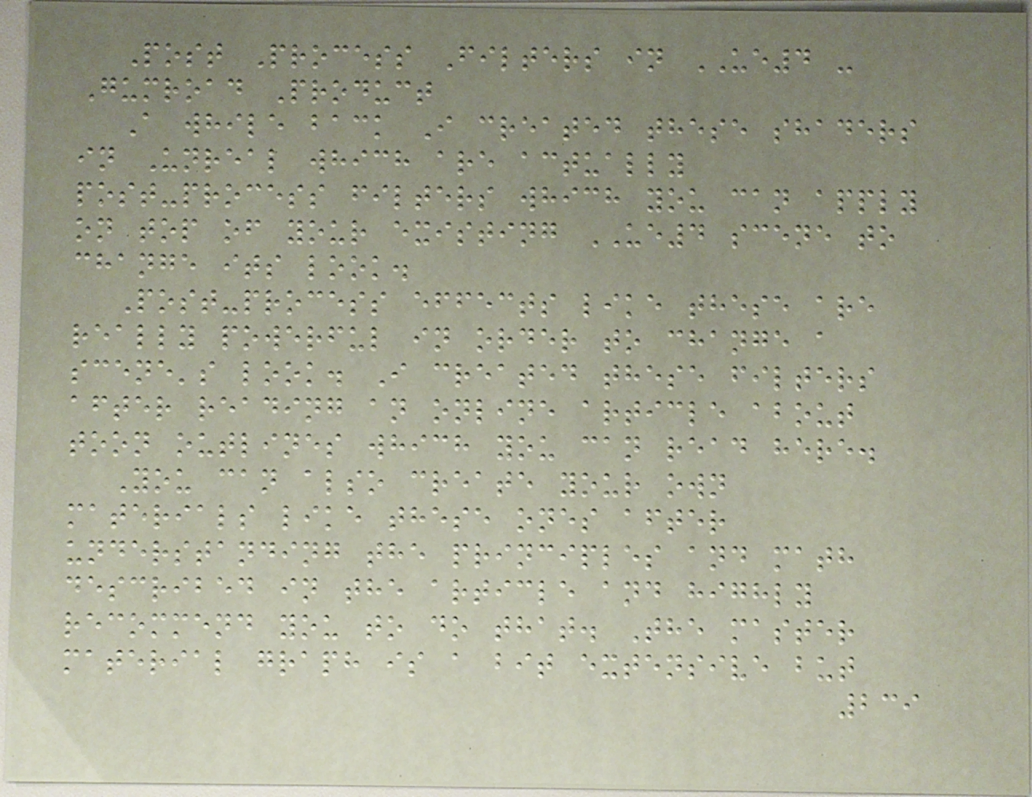Post Process Filters in UE4 -
Gumroad Product
A while back I created these shaders
in Unreal which are actually
post-process filters which you can apply
on top of your existing UE4 scene to
change its look.
Post-process effects like these are
really powerful in order to change a
scene's look. I created these filters
after reading an online article about
toon outlines which you can read here.
You can also create your own
materials like these ones after
understanding the principles and math
described in the article and highly
recommend you to do that. The master
material graph is a bit extensive but
239
